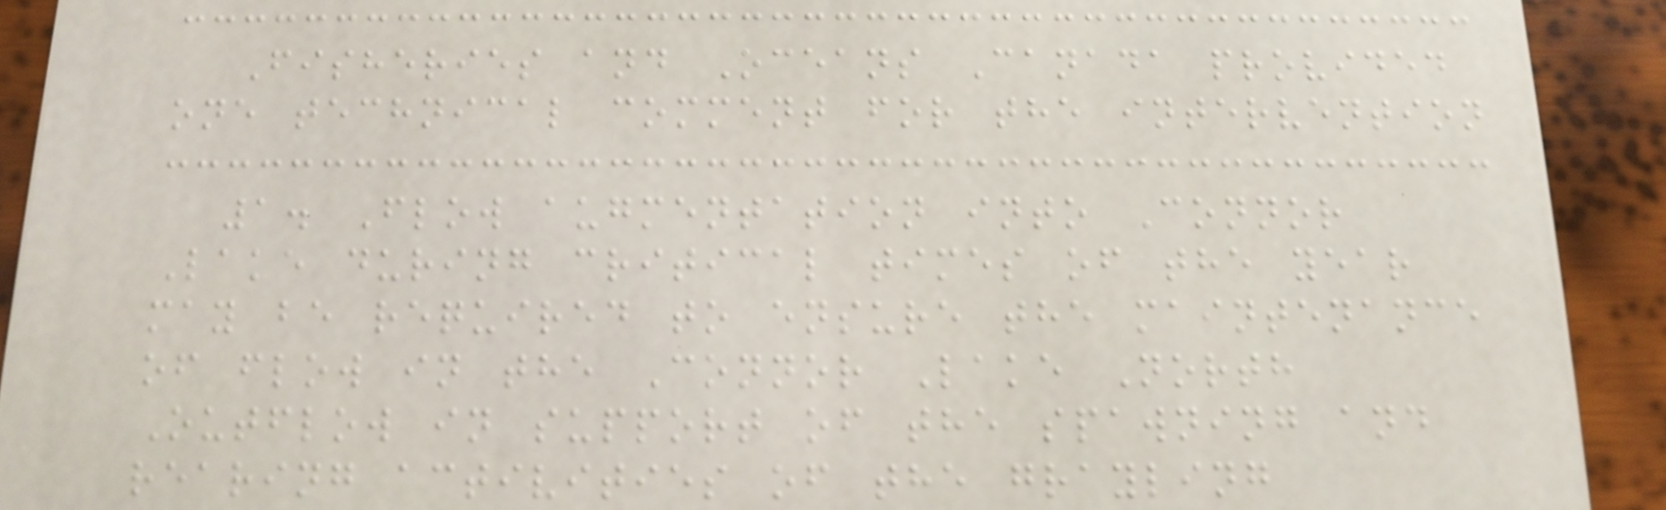Fisheries and Oceans Canada provided
one technical comment for the intervention
1. Flow augmentation into Connor
Lake during critical times of the year
may be required to ensure the maintenance
of flow in the Connor Lake North
Outflow in support of the spawning and
rearing activities of the grayling
